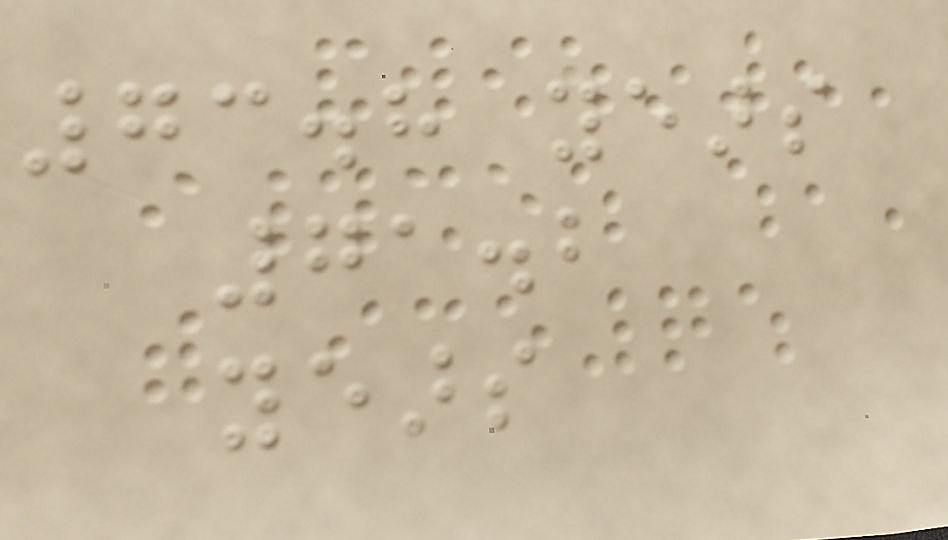73.8 years
71.2
years
